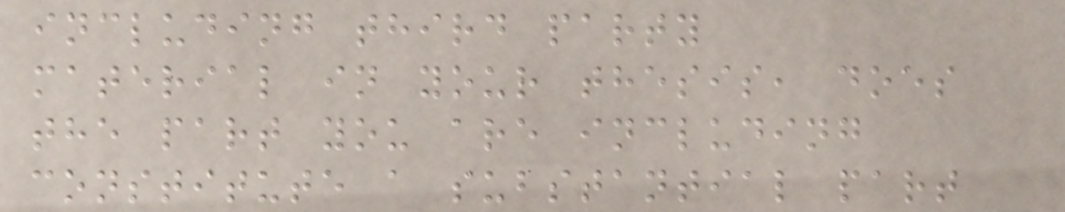including third party
material in your thesis, does
the part you are including
constitute a substantial part
